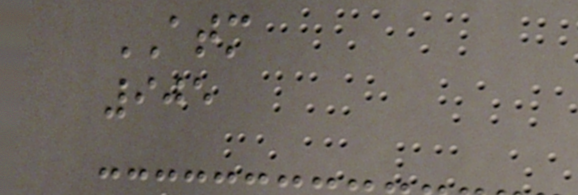ATM
905
